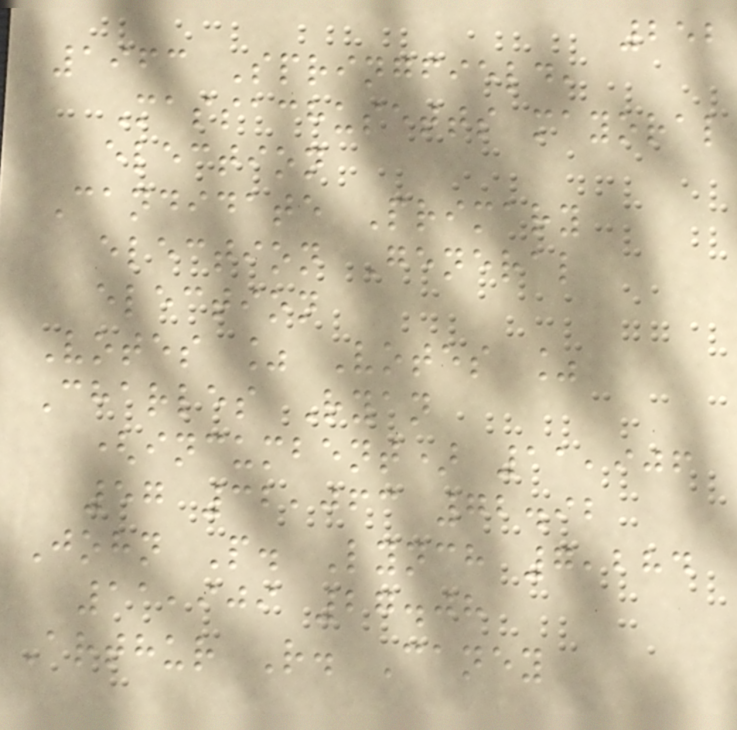252
1963 Springfield,
Massachusetts mayoral
election
Candidate Primary
election General
election
Votes % Votes %
Charles Ryan
(incumbent) 11,906
57 32,063 72.92
John P. Lynch 7,284
11,909 27.08
Arthur R. Caney
